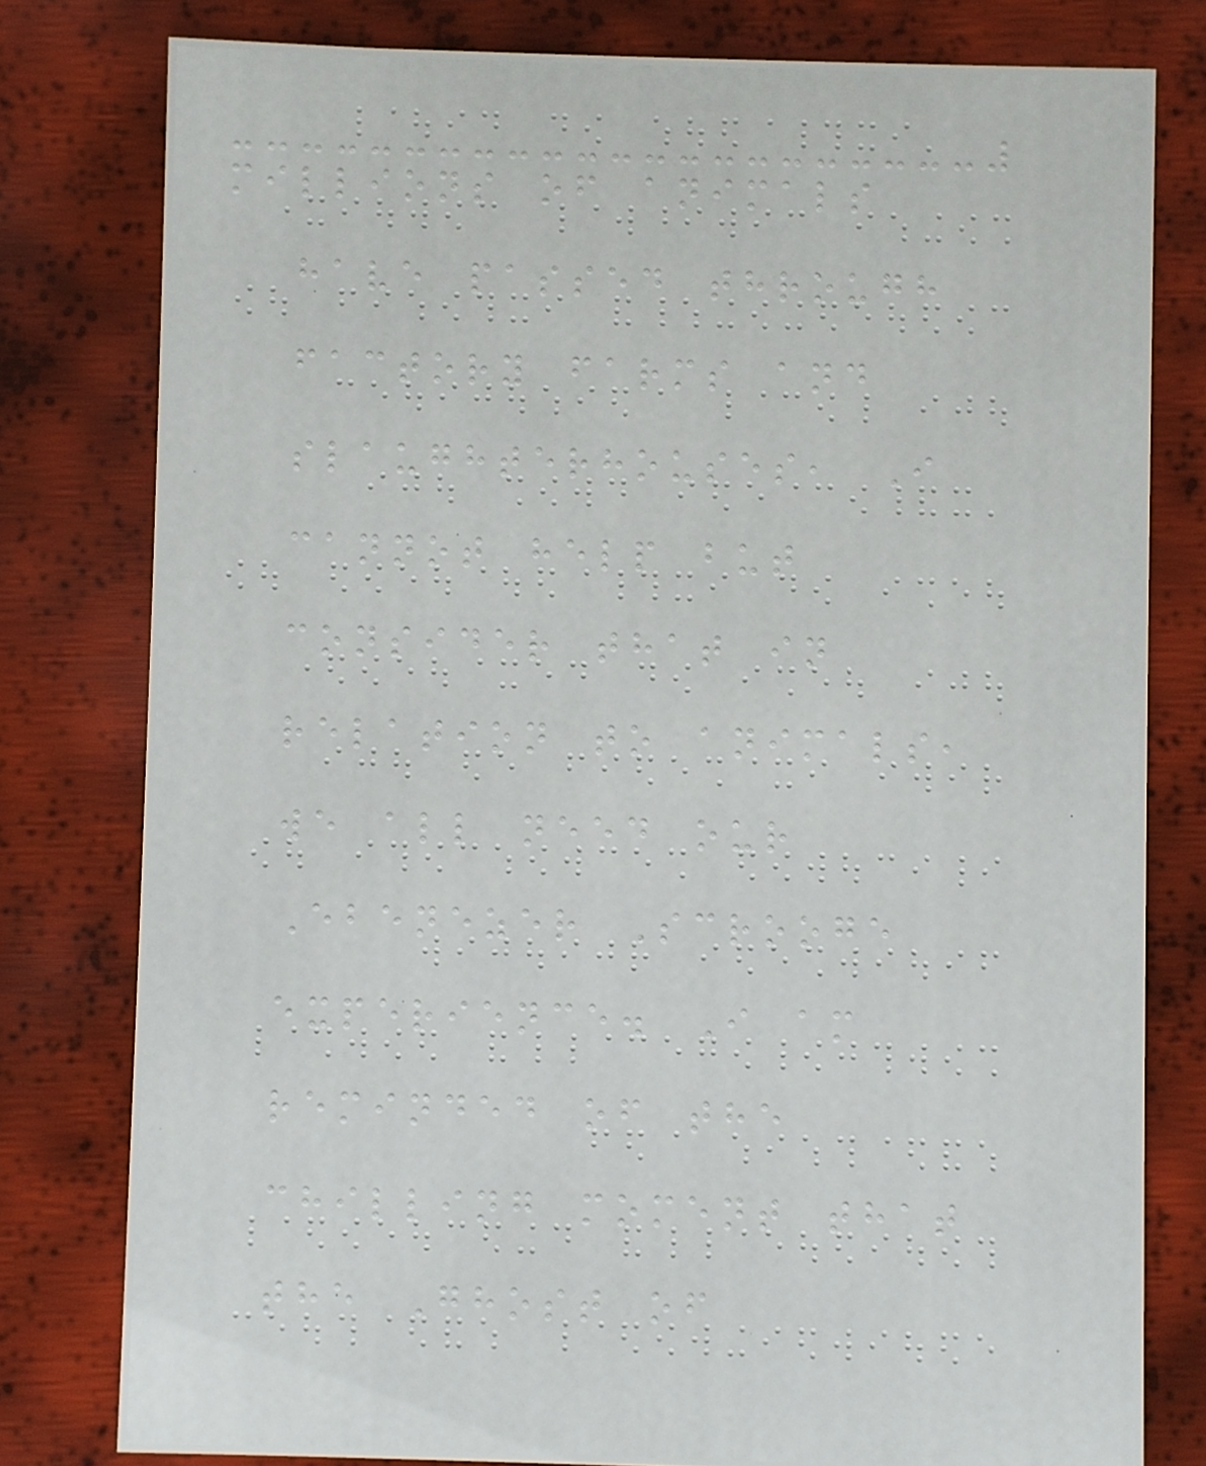millions of animals
have passed through
factory farms and
slaughterhouses, I
cannot help but
consider that in
relation to animals,
we all need our
Ebenezer Scrooge
experience. I am
reminded of the
chilling moment that
the Ghost of
